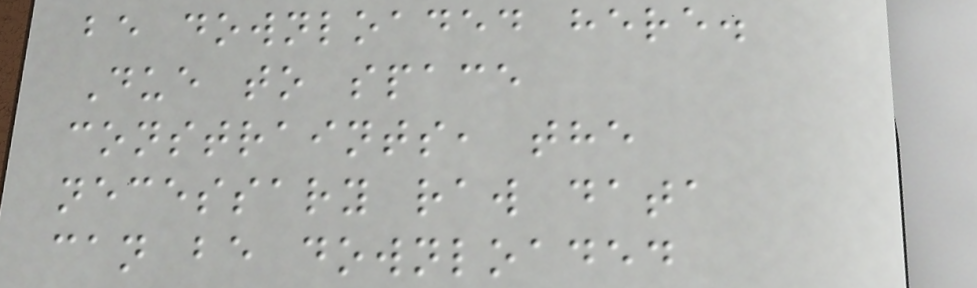be downloaded here.
Due to space
constraints, the
necessary raw data
can be downloaded
